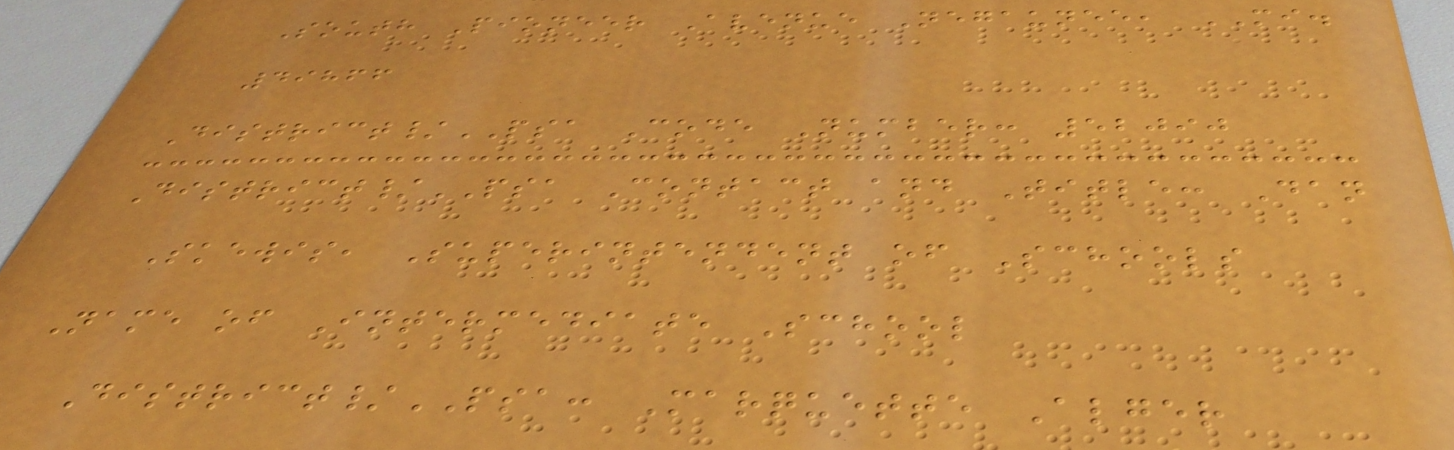South Pioneer Avenue Negaunee, MI.
49866
District/PSA Code Number: 52090
District/PSA Contact and Title: Dan
Skewis, Superintendent of Schools
Name of Intermediate School
District/PSA: Marquette Alger
